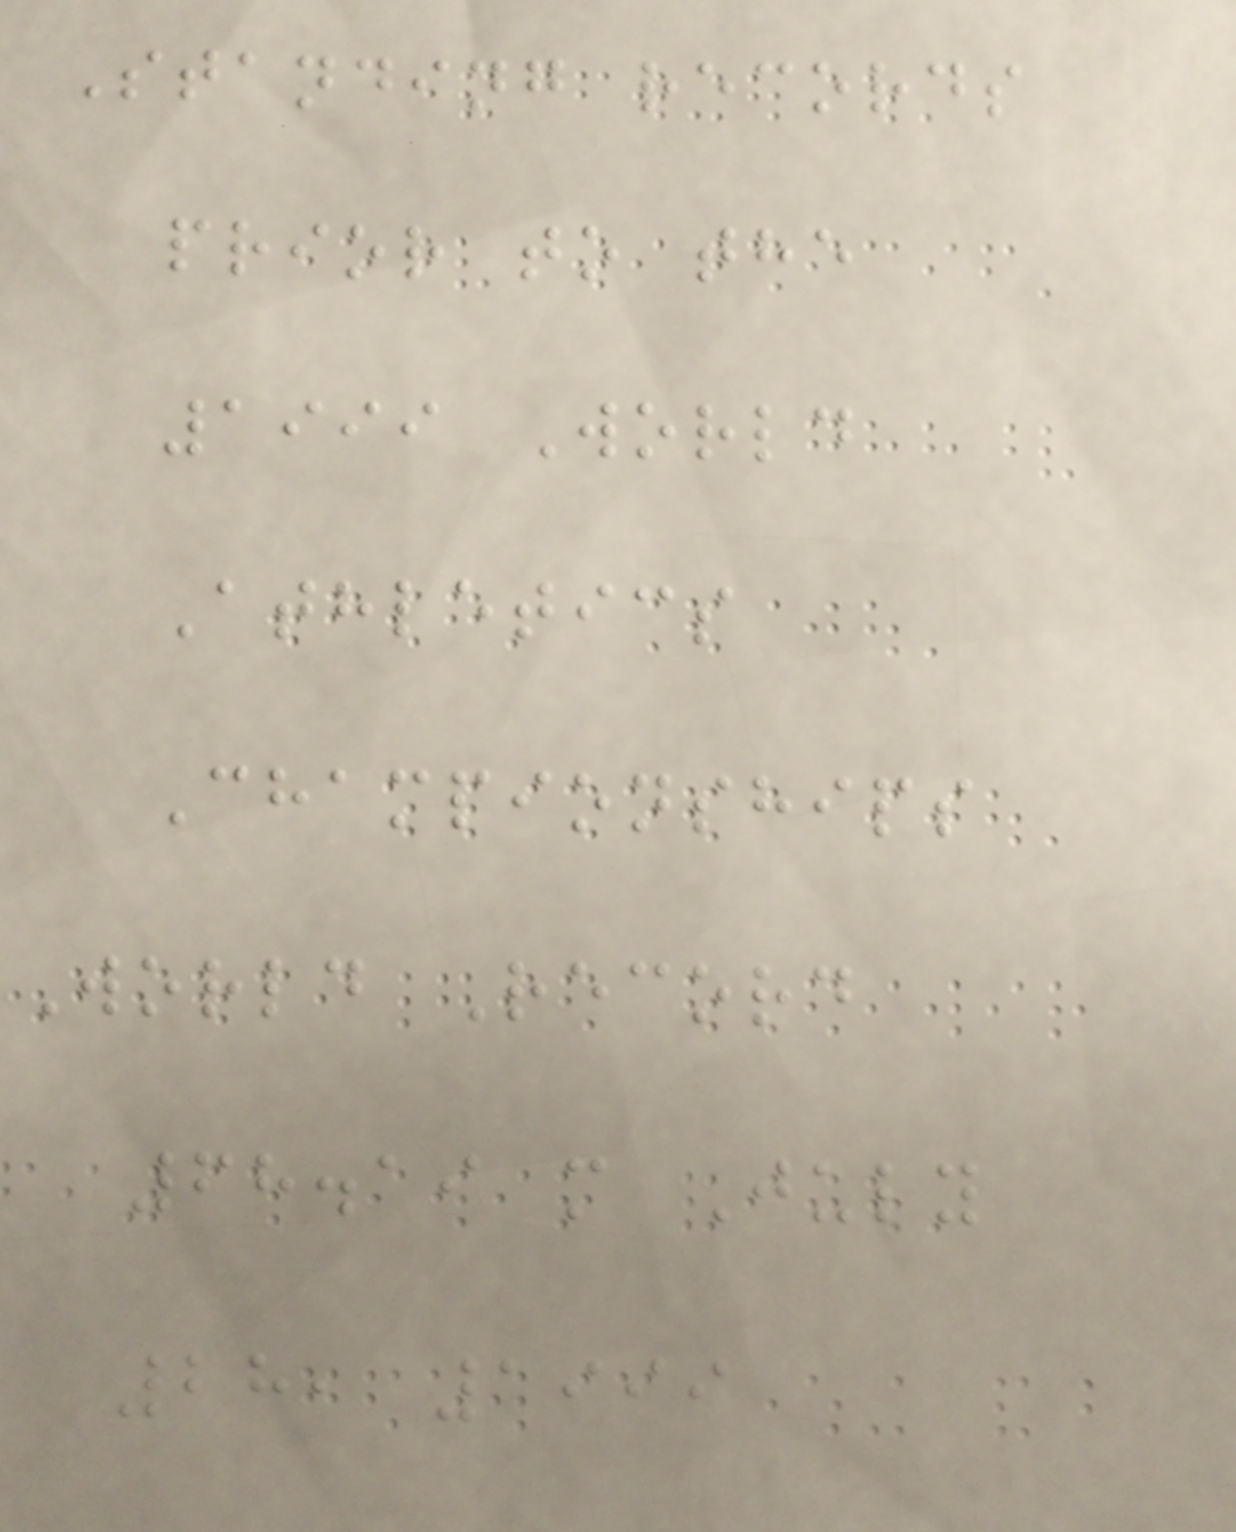Standing records
prior to the
1999 World
Athletics
Championships
World Record
68.19 m July
28, 1999
